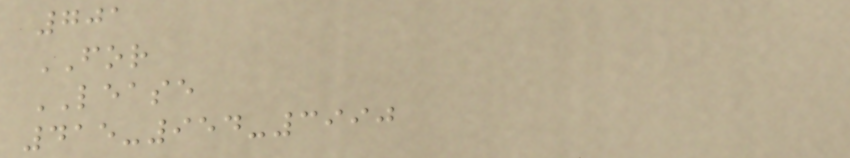701
FOR
LEASE
415-954-3990
